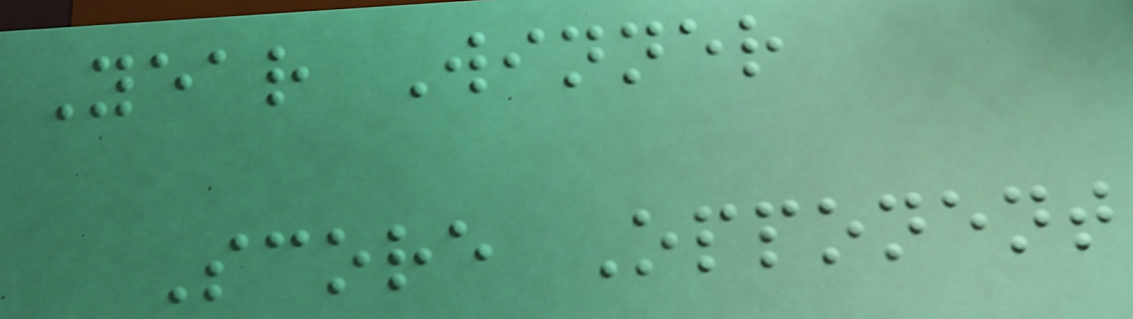Year Winner
Score Opponent
